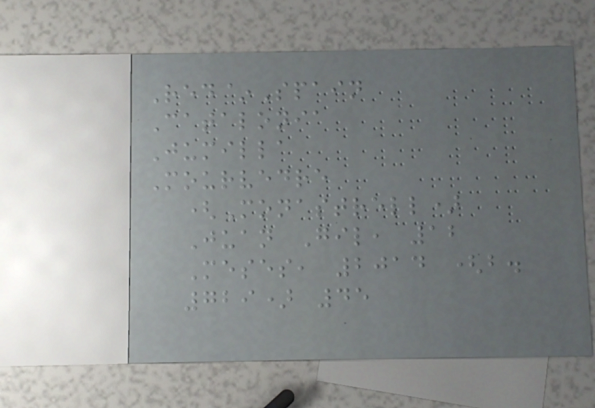Red~Spain
Catalonia
Jumilla
Mourvedre
(Monastrell)
Juan Gil, 12
Meses, 2014 (b.
729) 45
